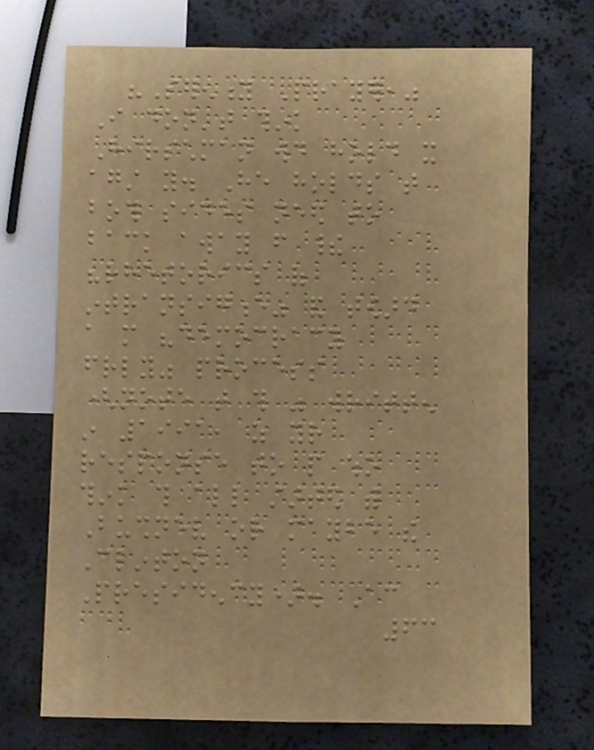"Serenity Prayer,"
I don't think
Hirschman would hold it
against you. He holds that
both sides need to
back away from their
"rhetorics of
intransigence" and toward
a more "democracy
friendly" process
(note that this was written
in 1991, as your
response to people who
think this all started with
Bushnev or maybe the
Clinton
Presidency). According
63
